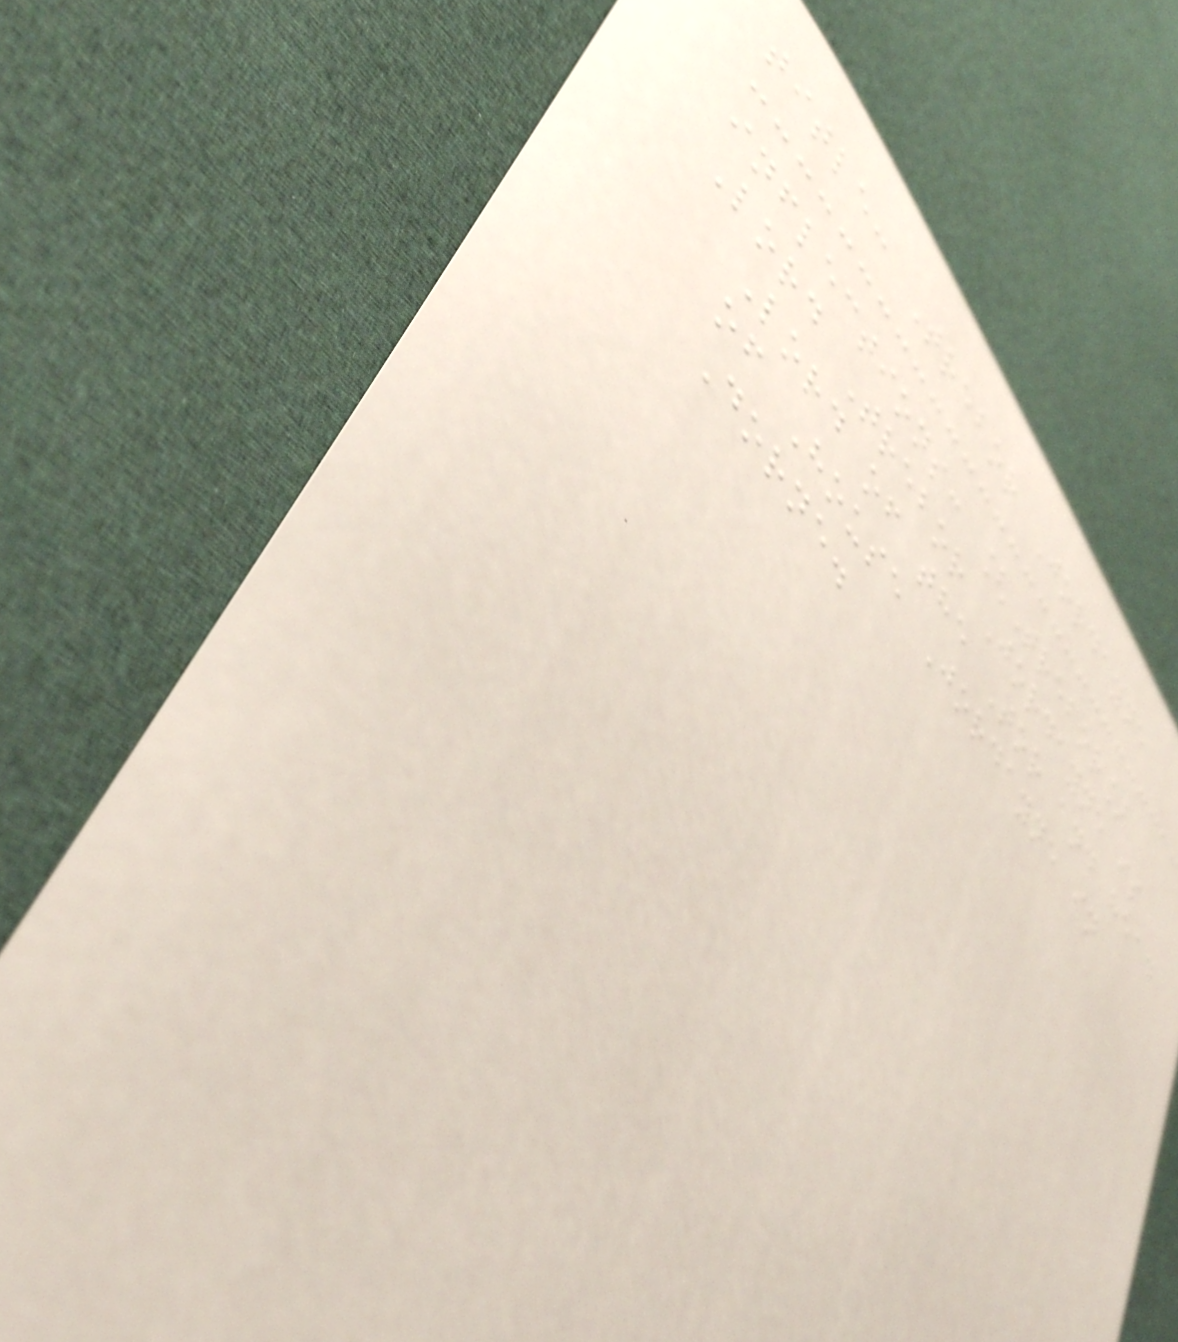title: Trebor Jordayne
inflections: [Trebor]
Lord Trebor Jordayne is
Lord of the Tor and head
of House Jordayne in
Dorne.
